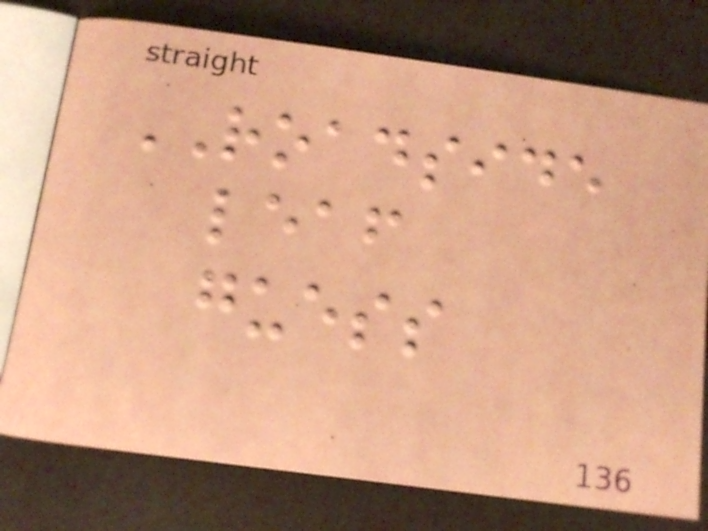ROADSIDE
leaf
guess
